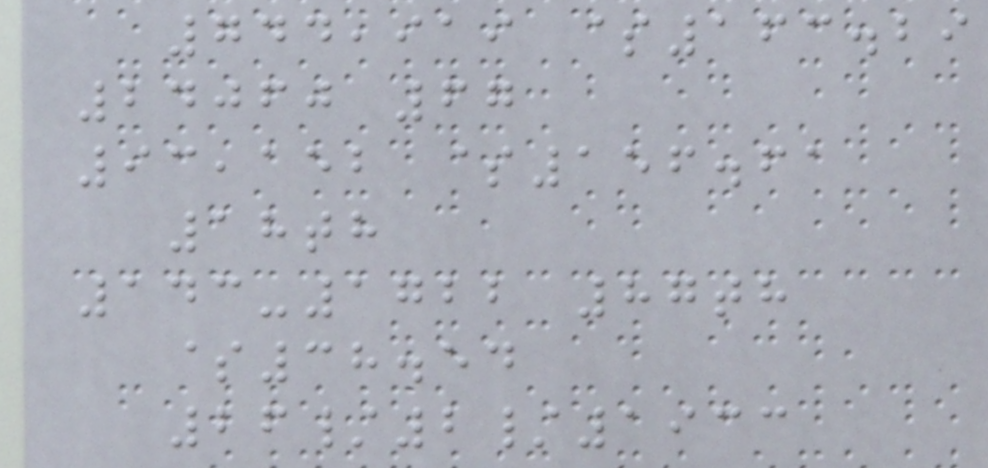744,919 $163.29
24060 67
93,152 $156.61
18th
143-1722 87th
$38.54
26/2/1933
